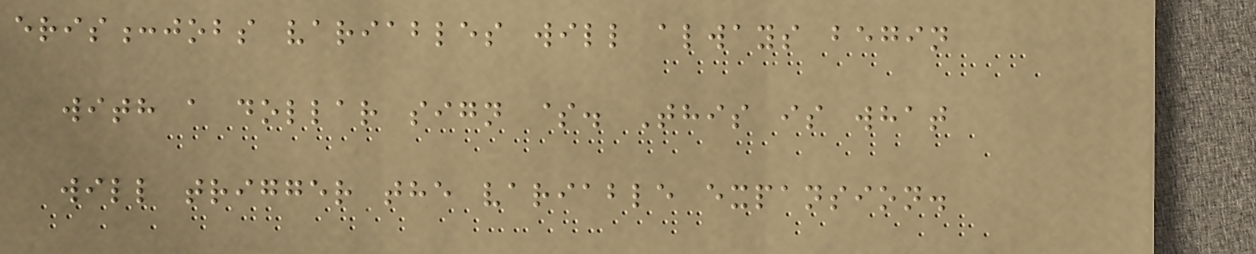eris:jobs variables will always begin
with a dollar sign $. This is what
will trigger the variable expansion.
